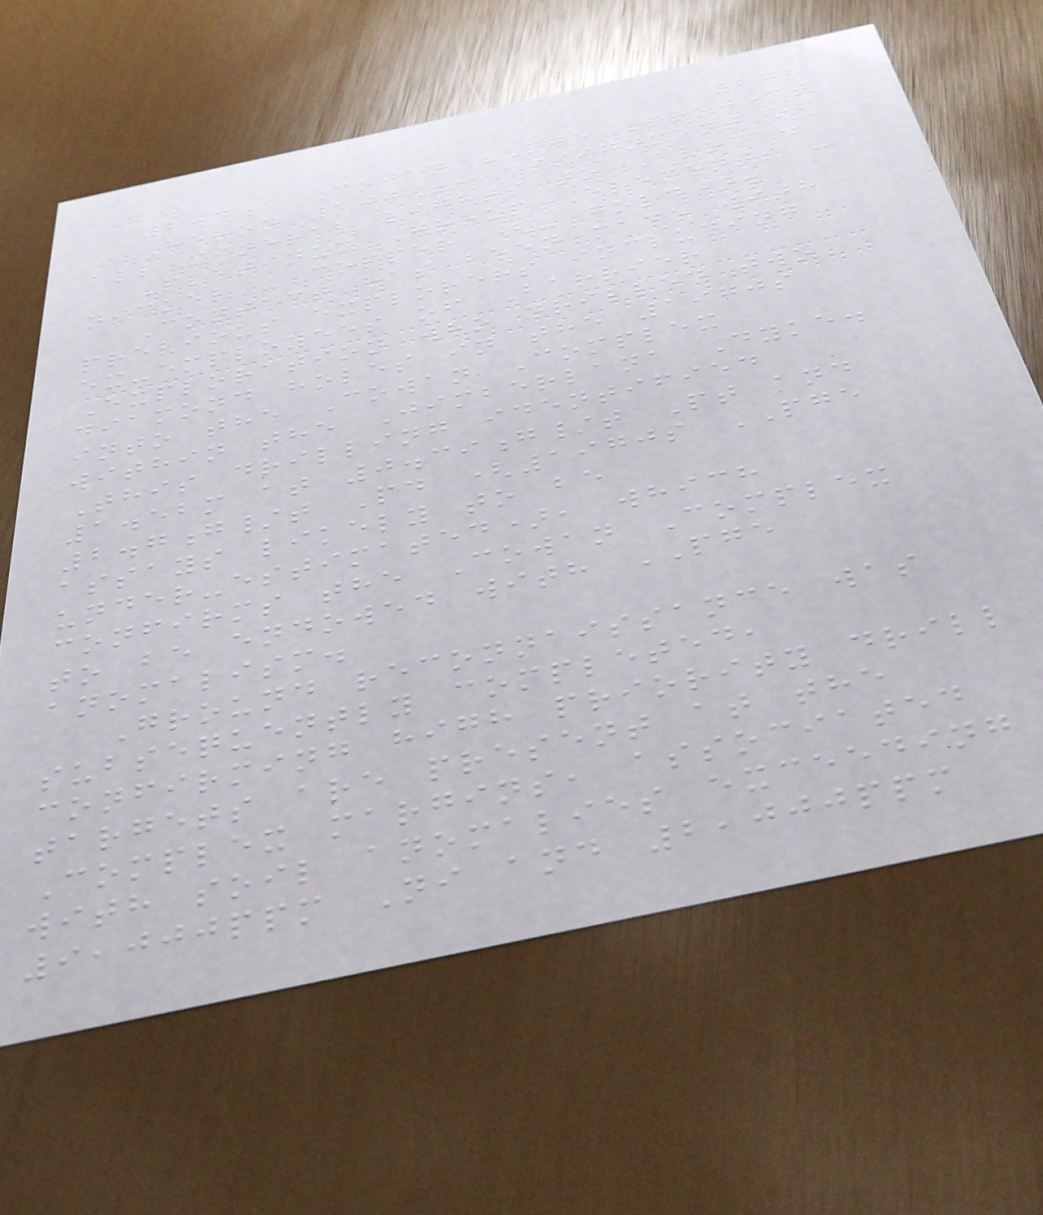278
2.4.1 Cowan PGE Project
Heron 100%, assignment of
all mineral rights to Avoca.
Platinum Group Elements -
nickel - copper (- gold).
Contact has been made with
previous explorers including
ex-employees of Barrier
Exploration who drilled two
diamond holes in the 1970s
into the Cowan Complex
within the Jimberlana Dyke.
This drilling identified
1.52m at 0.39g/t Pt and
2.7g/t Pd (1970s PGE
assays likely to be
under-estimated), which
confirms the Cowan Complex
to be endowed with PGE
anomalism.
Ground reconnaissance was
subsequently completed,
confirming high priority drill
targets are present at the
Complex margins, associated
with soil anomalies exceeding
9,000ppm Ni and 2,000ppm
